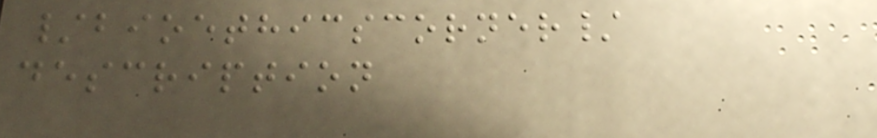/bioethicscorner/
description
